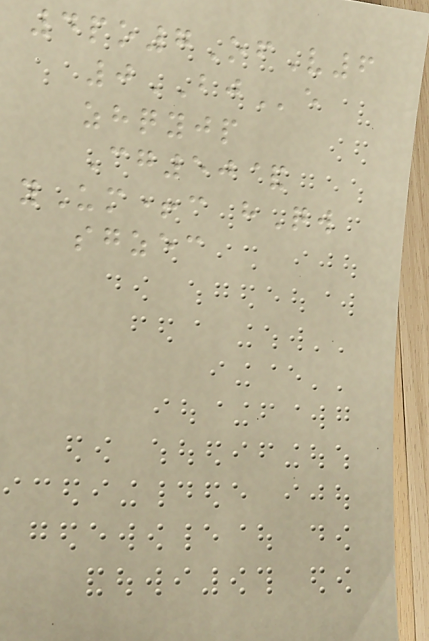4po7OfV6
0BJe
zhqyjp
Cg50&
yUm+c hQw
sgzec
